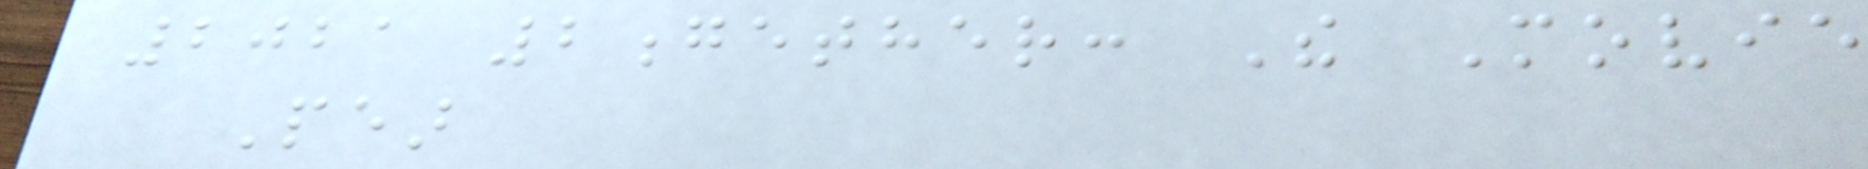2021 2gether: The Movie
Pear
